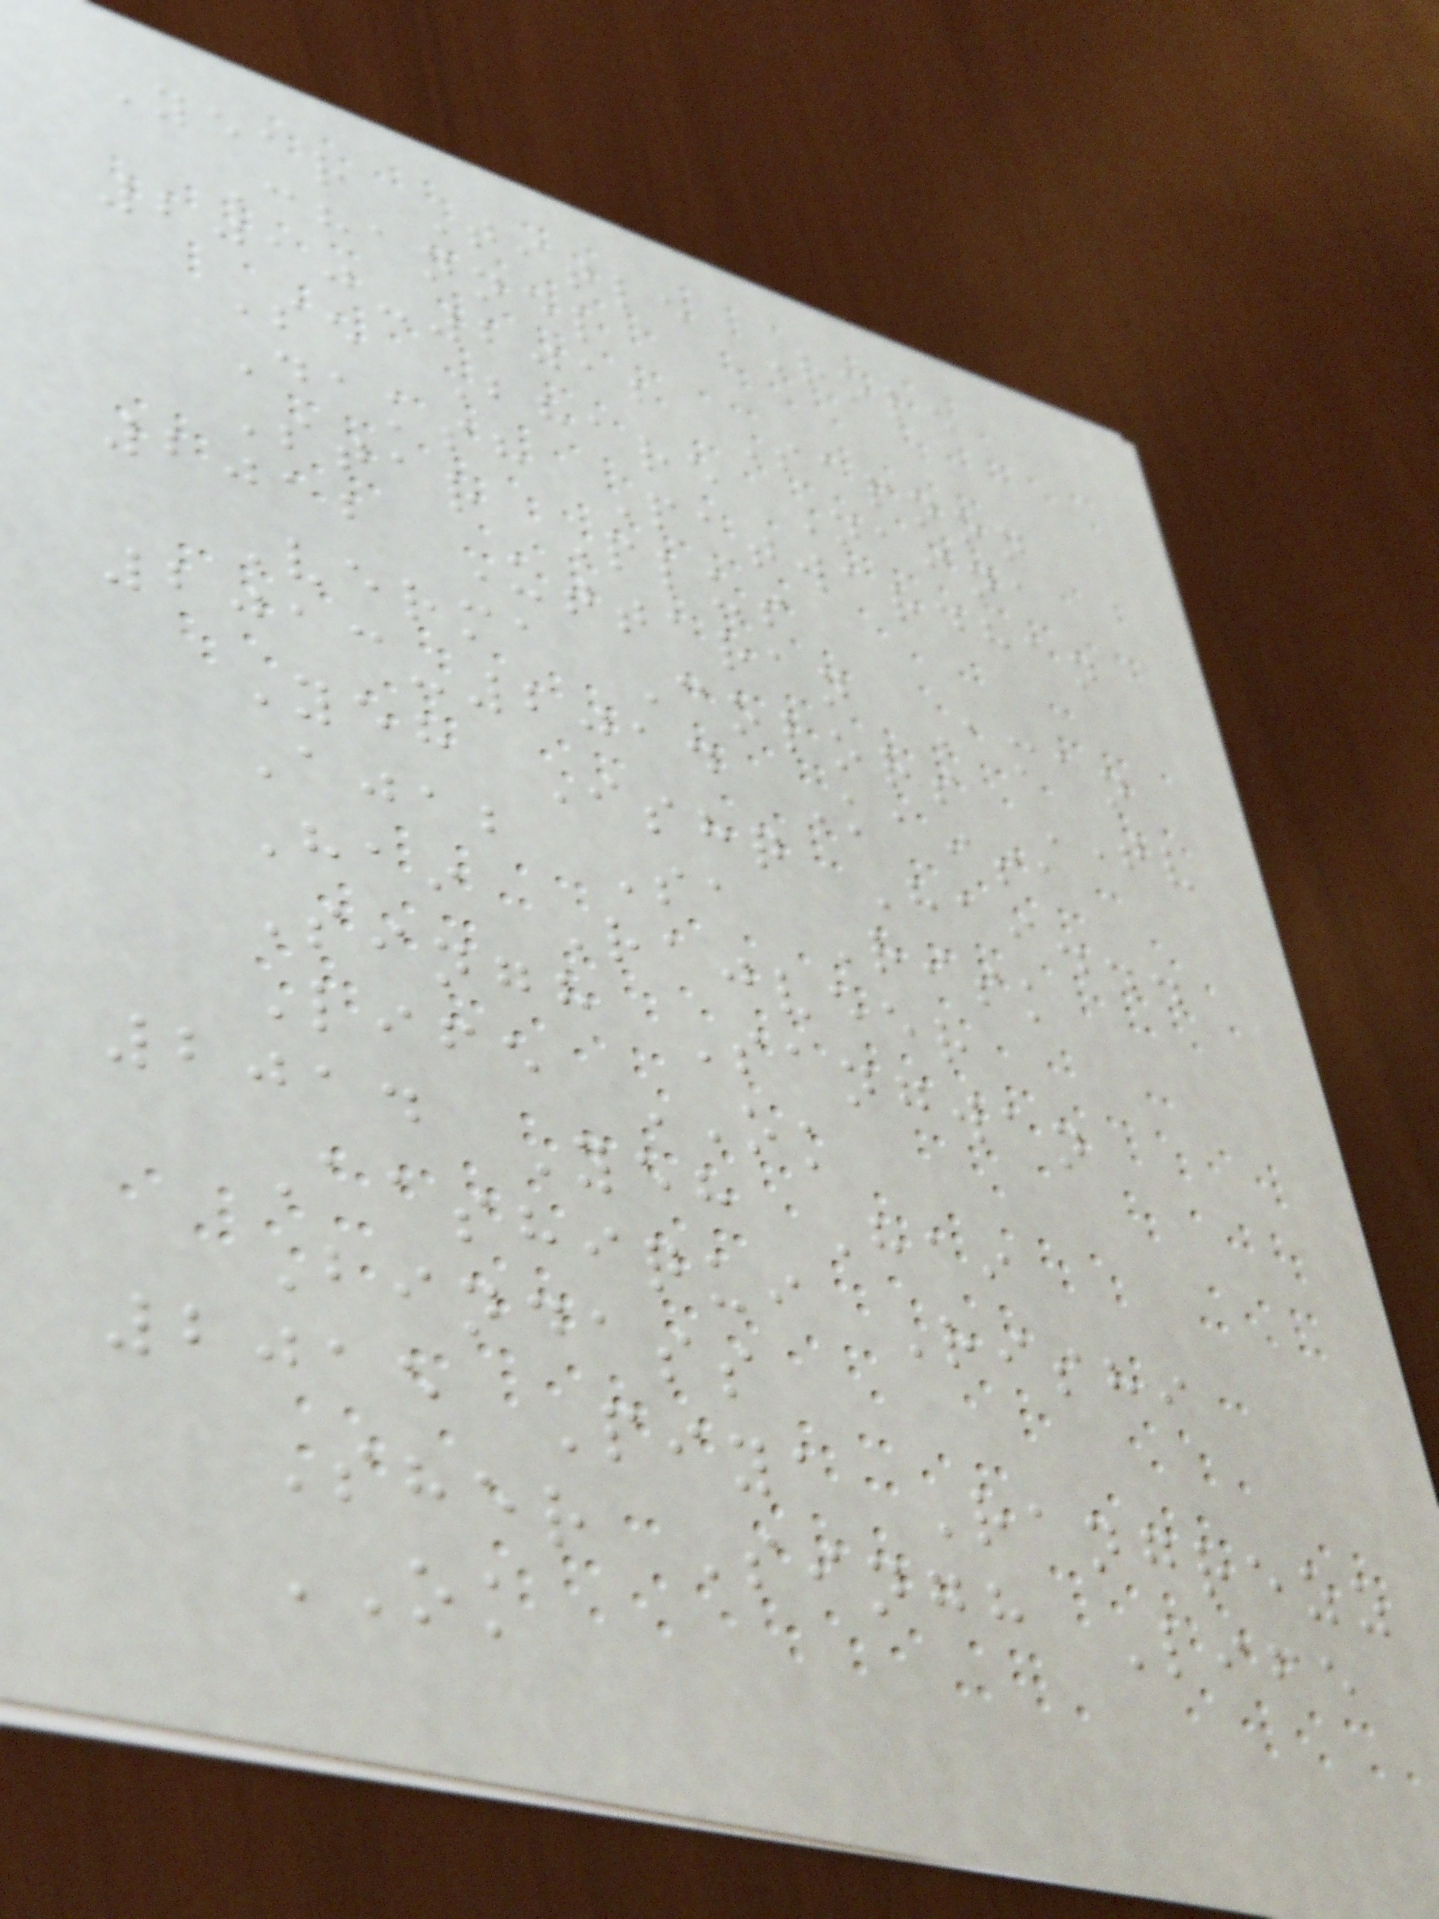Year Title Role
Channel
2010-2012 Sapnon
Se Bhare Naina
Daksh Patwardhan
Star Plus
2012 Uttaran Aman
Verma Colors TV
2013-2014 Kaisa
Yeh Ishq Hai...
Ajab Sa Risk
Hai Rajveer
Singh Sangwan
Life OK
2014 Yeh Hai
Aashiqui Rishi
Bindass
2015 Piya Rangrezz
Sher Singh Life
OK
